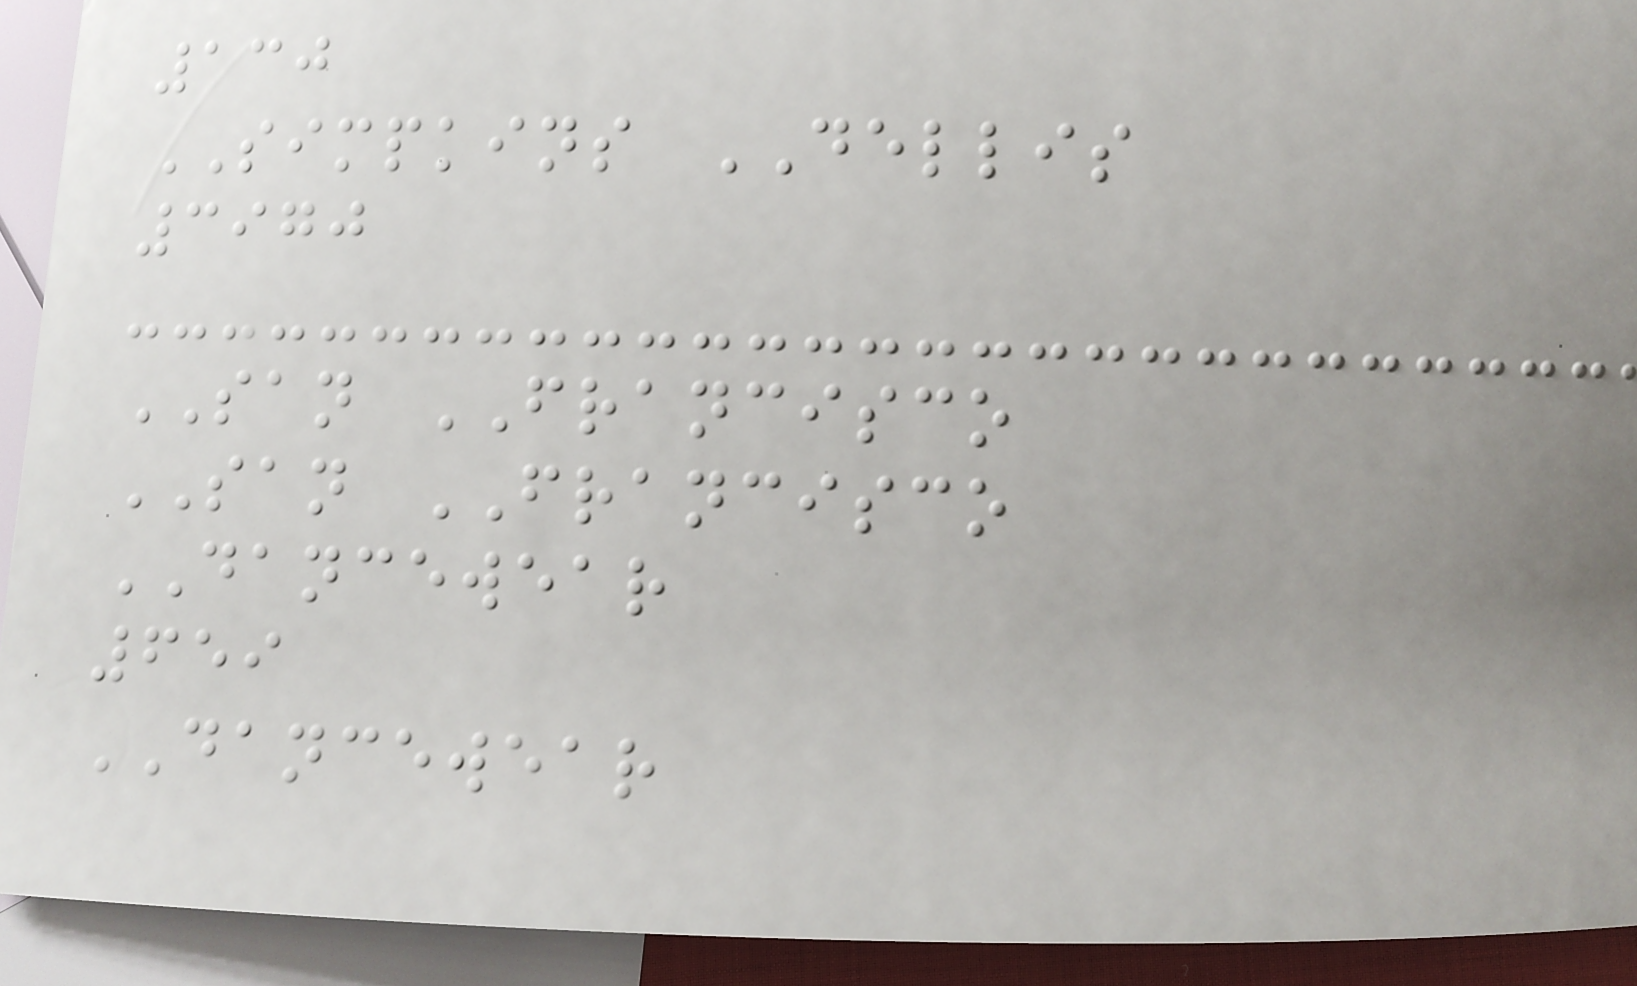130
SIMPKINS DELLIS
3970
SAN FRANCISCO
SAN FRANCISCO
DANCEWEAR
659
DANCEWEAR
